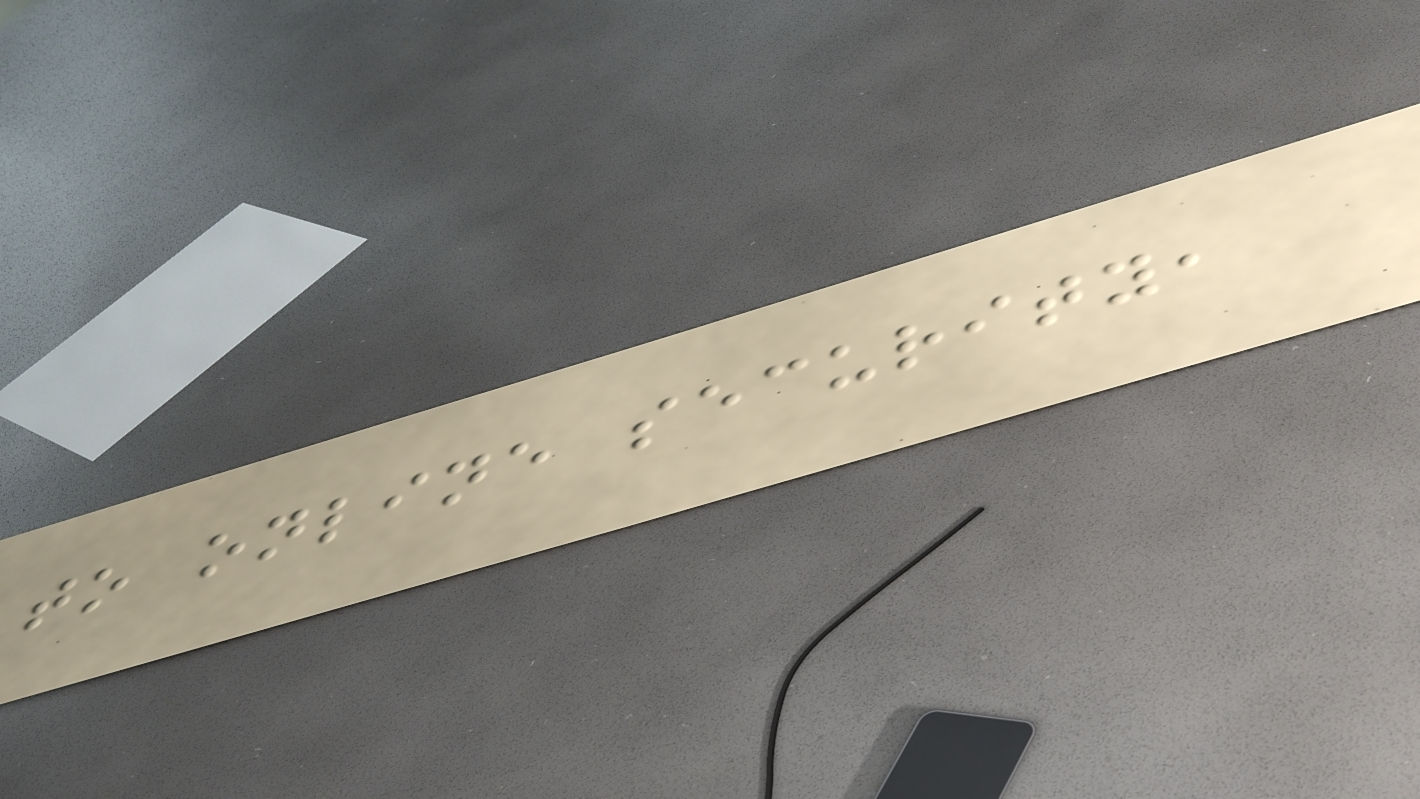to online security,
